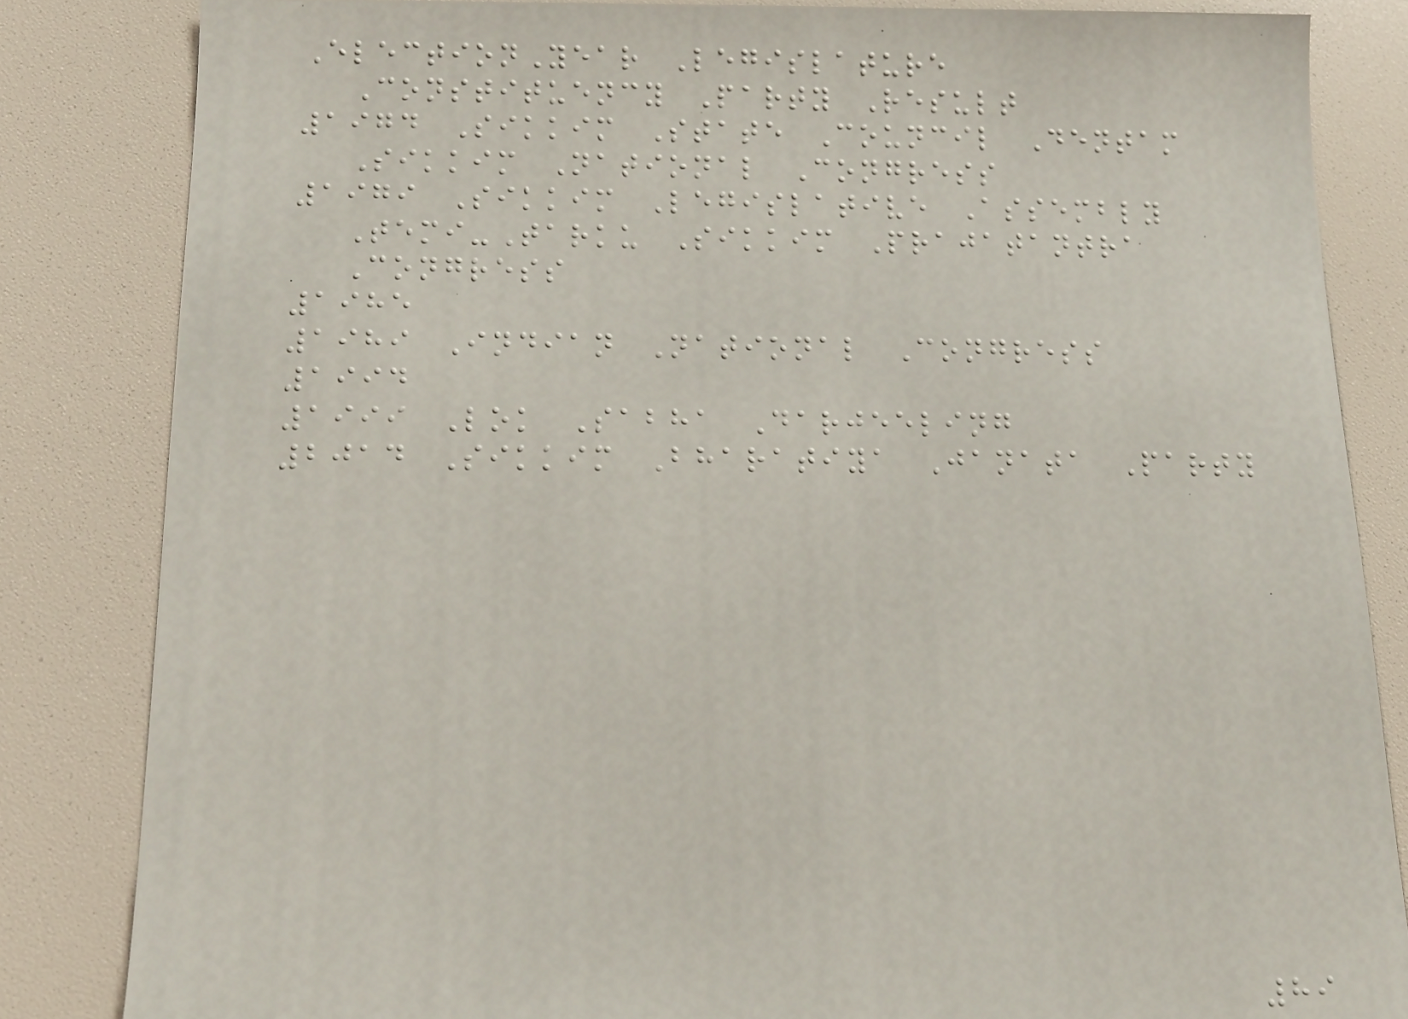ElectionYear Legislature
Constituency Party Result
1974 Sikkim State Council Dentam
Sikkim National Congress
1979 Sikkim Legislative Assembly
Temi-Tarku Sikkim Prajatantra
Congress
1985
1989 Indian National Congress
1994
1999 Lok Sabha Darjeeling
2014 Sikkim Bharatiya Janata Party
89
